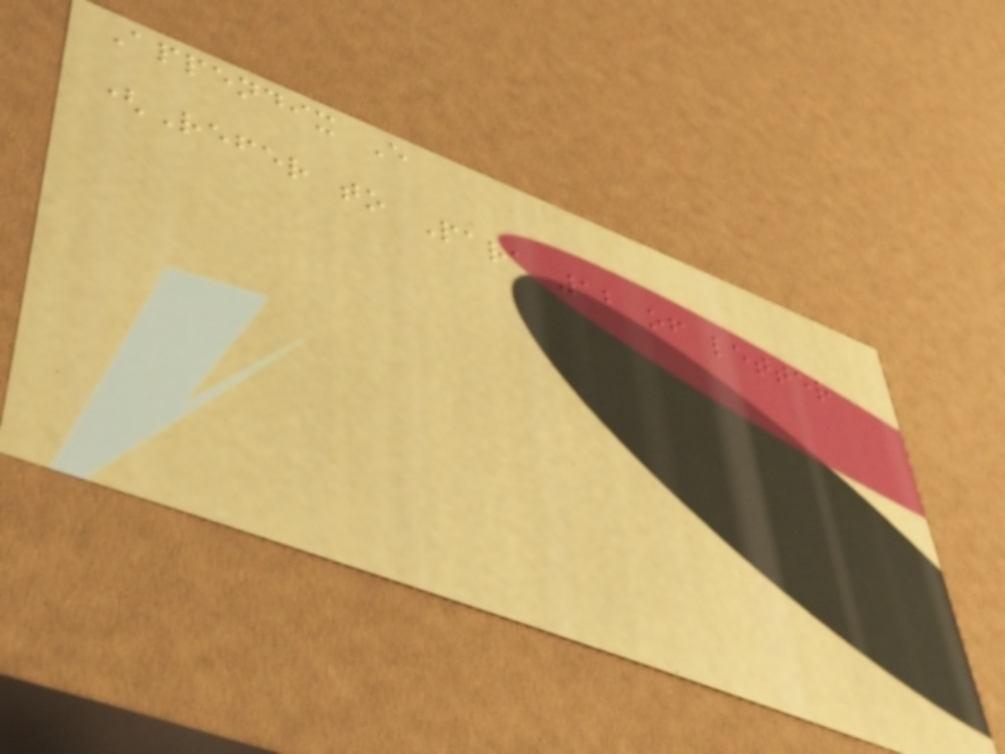Appendix E
(Refer to Para 12 of letter
